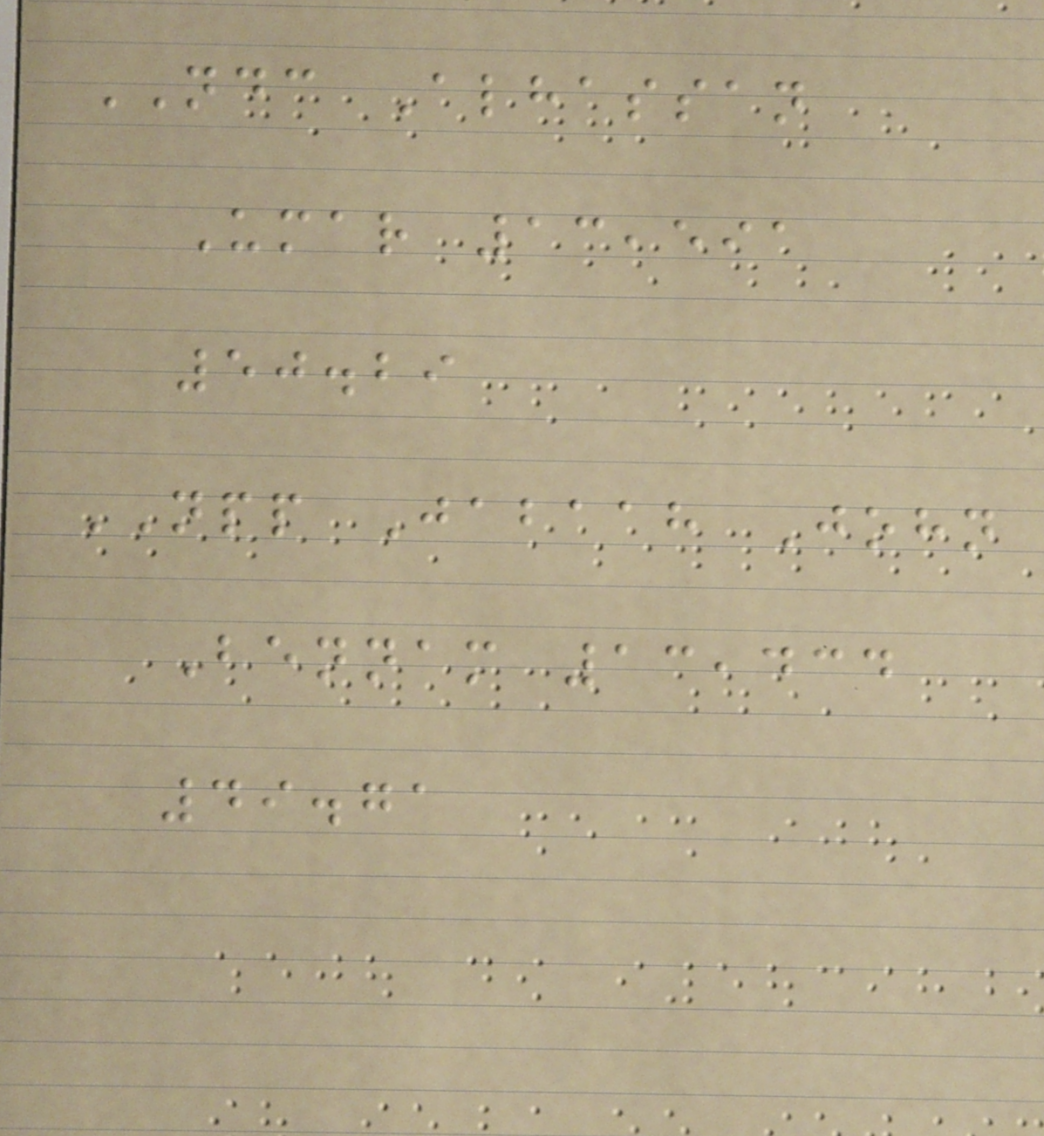NDC Alhassan
Umar 13,591
50.29
NPP Jabaah John
Bennam 13,434
49.71
